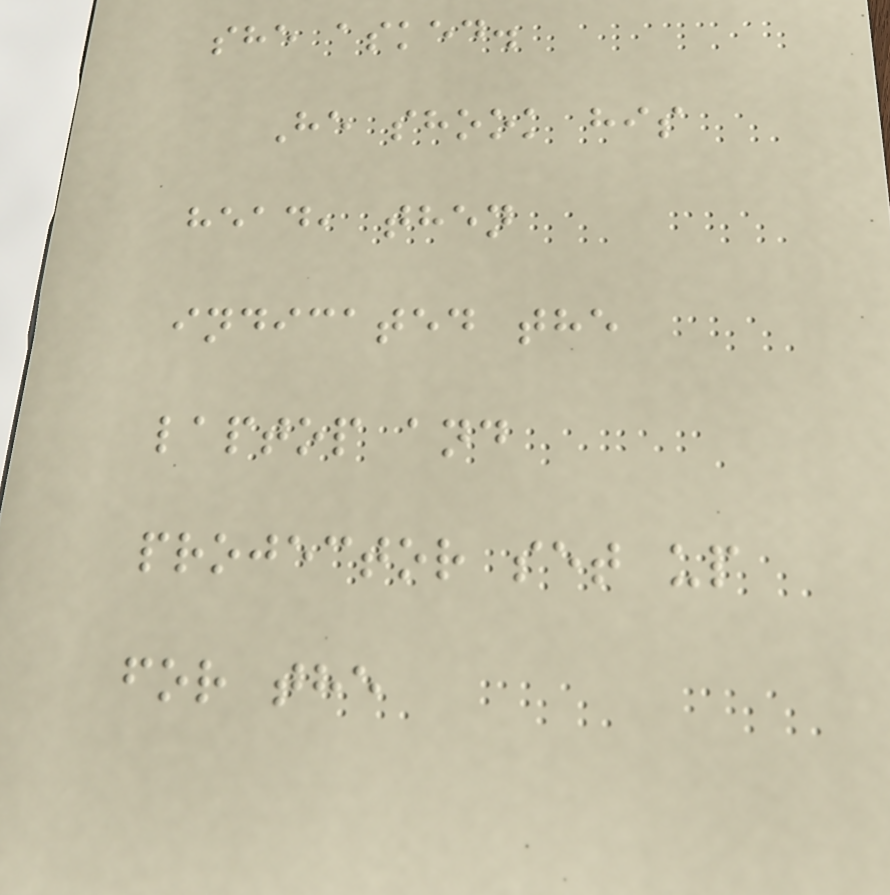she asked.
He shook his
head, then
indicated the
laptop and
projector set up
for the
